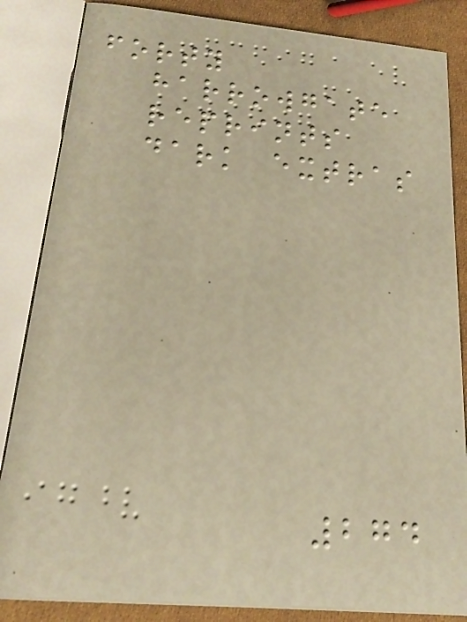forty
harrowgate
reprints
dark extras
274
